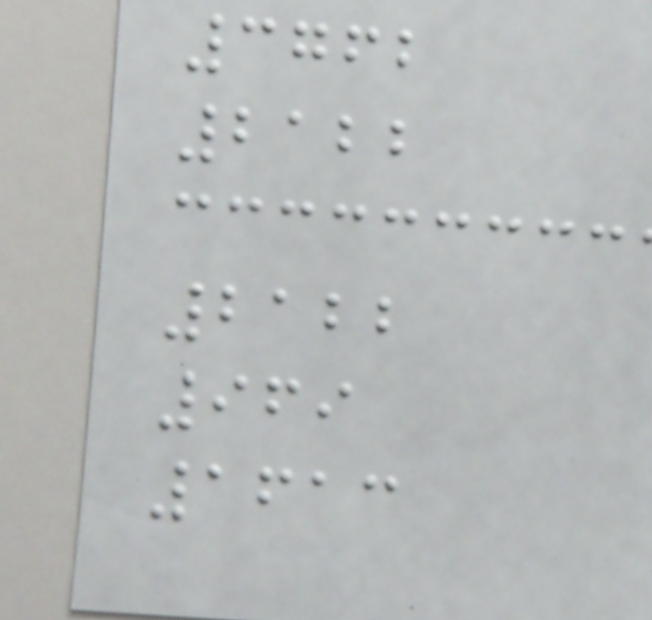3762
2122
2122
969
1613
